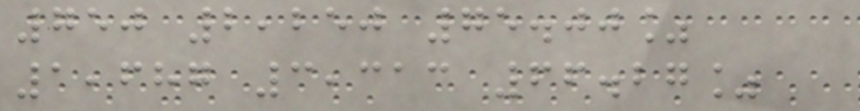750 2,250 75.00%
1,687 3,313 66.27%
